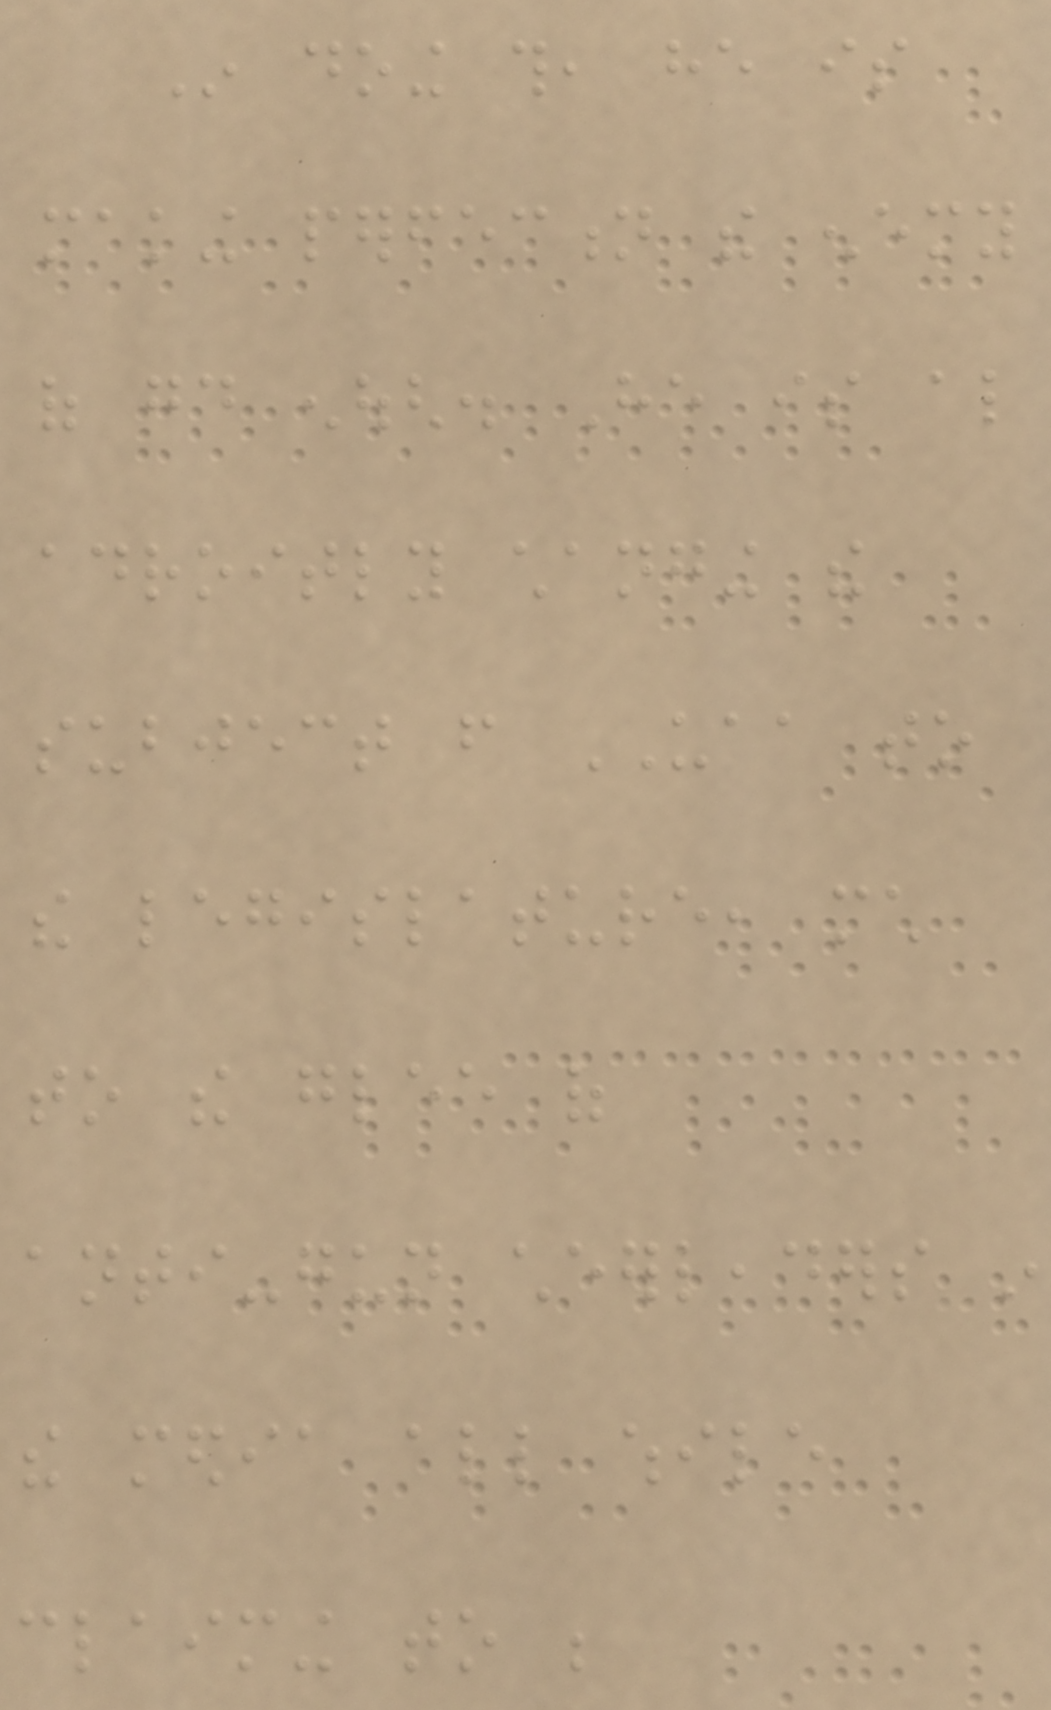In doing this, he is
making perfection the enemy
of good enough. He is also
adroitly changing the
subject from UAA to
the legislature, much
to the glee of
anti-gun cheerleaders in
the media all while
claiming to be
